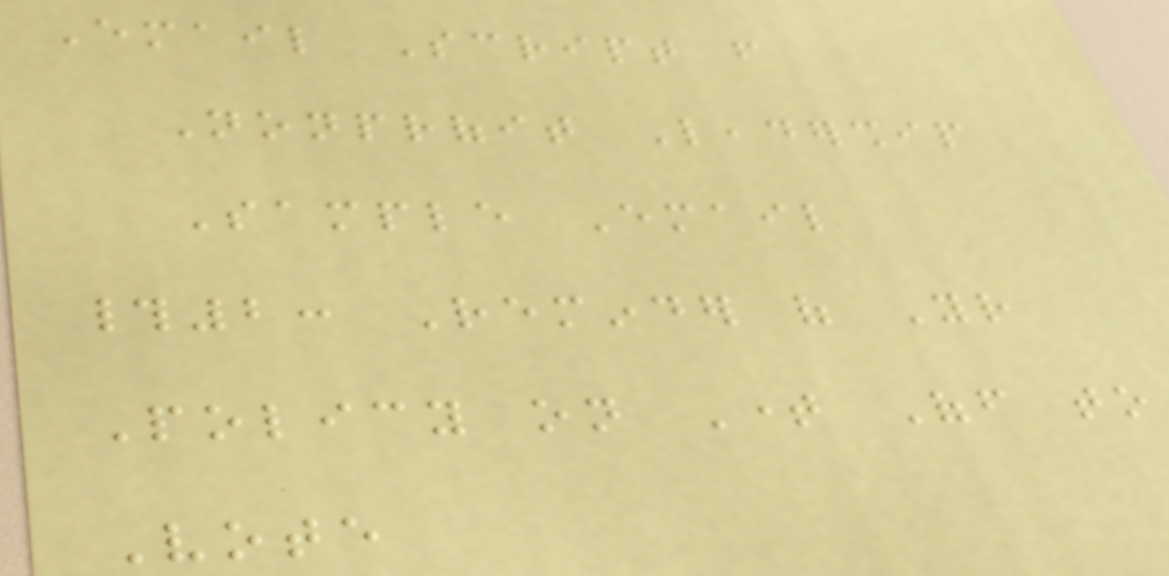Email Script from
Nonprofit Leadership
Sample Email
#2: Reminder of Your
Policy on Time Off to
Vote
